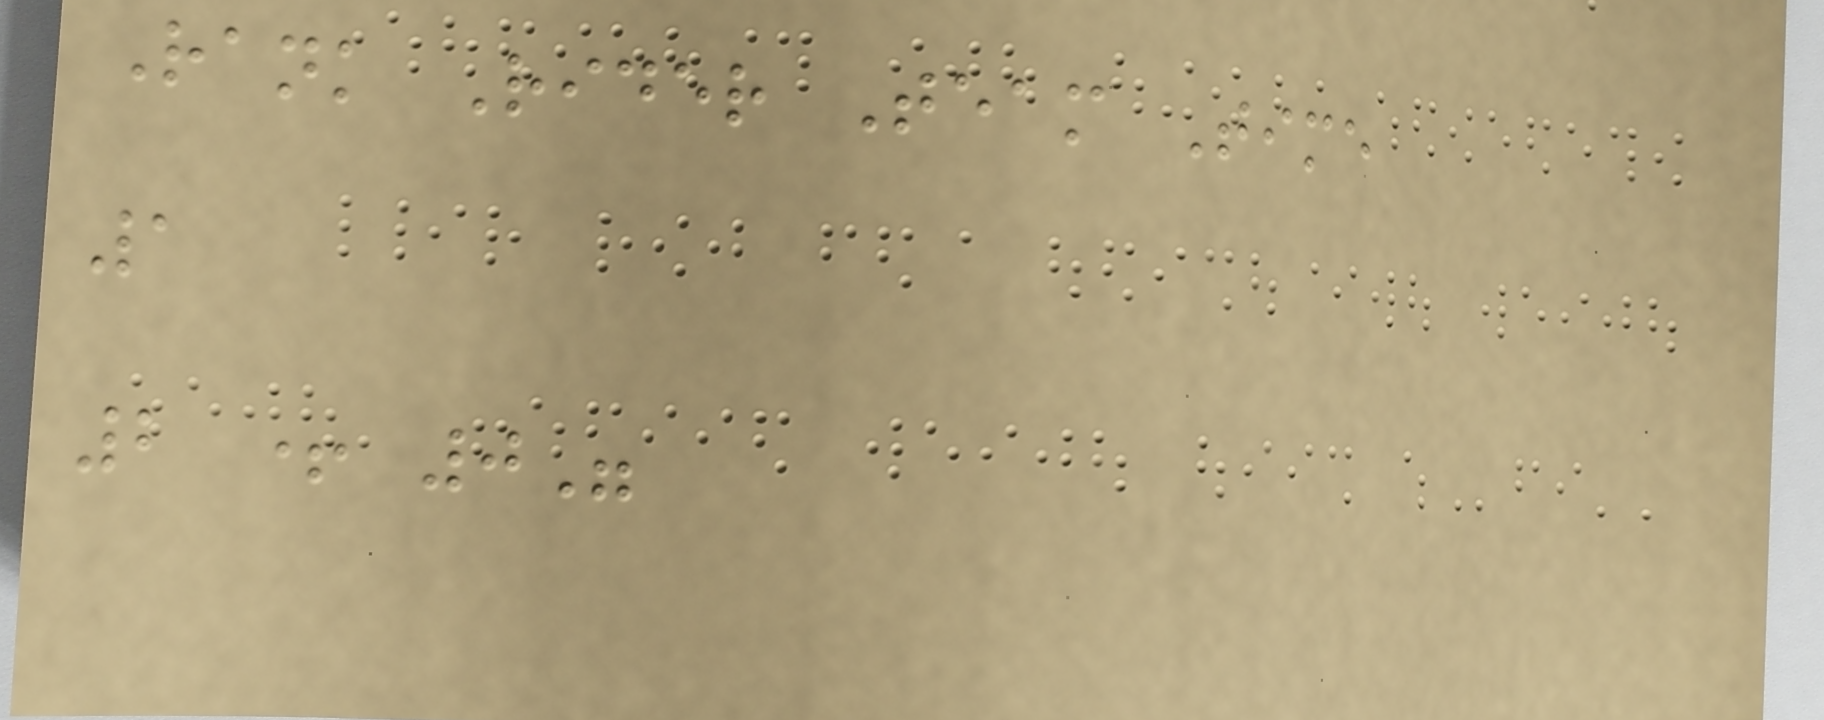Rank Rider Team Time
1
2 + 0"
